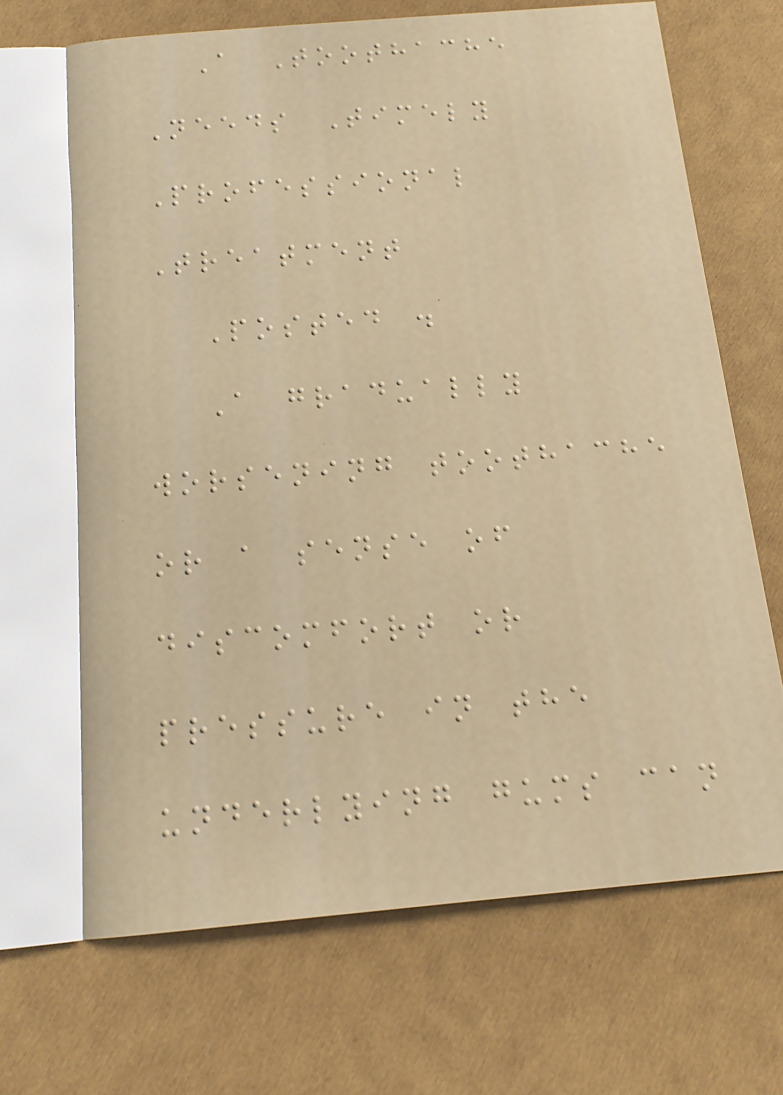A Toothache
Needs Timely
Professional
Treatment
Posted .
A gradually
worsening toothache
or a sense of
discomfort or
pressure in the
underlying gums can
